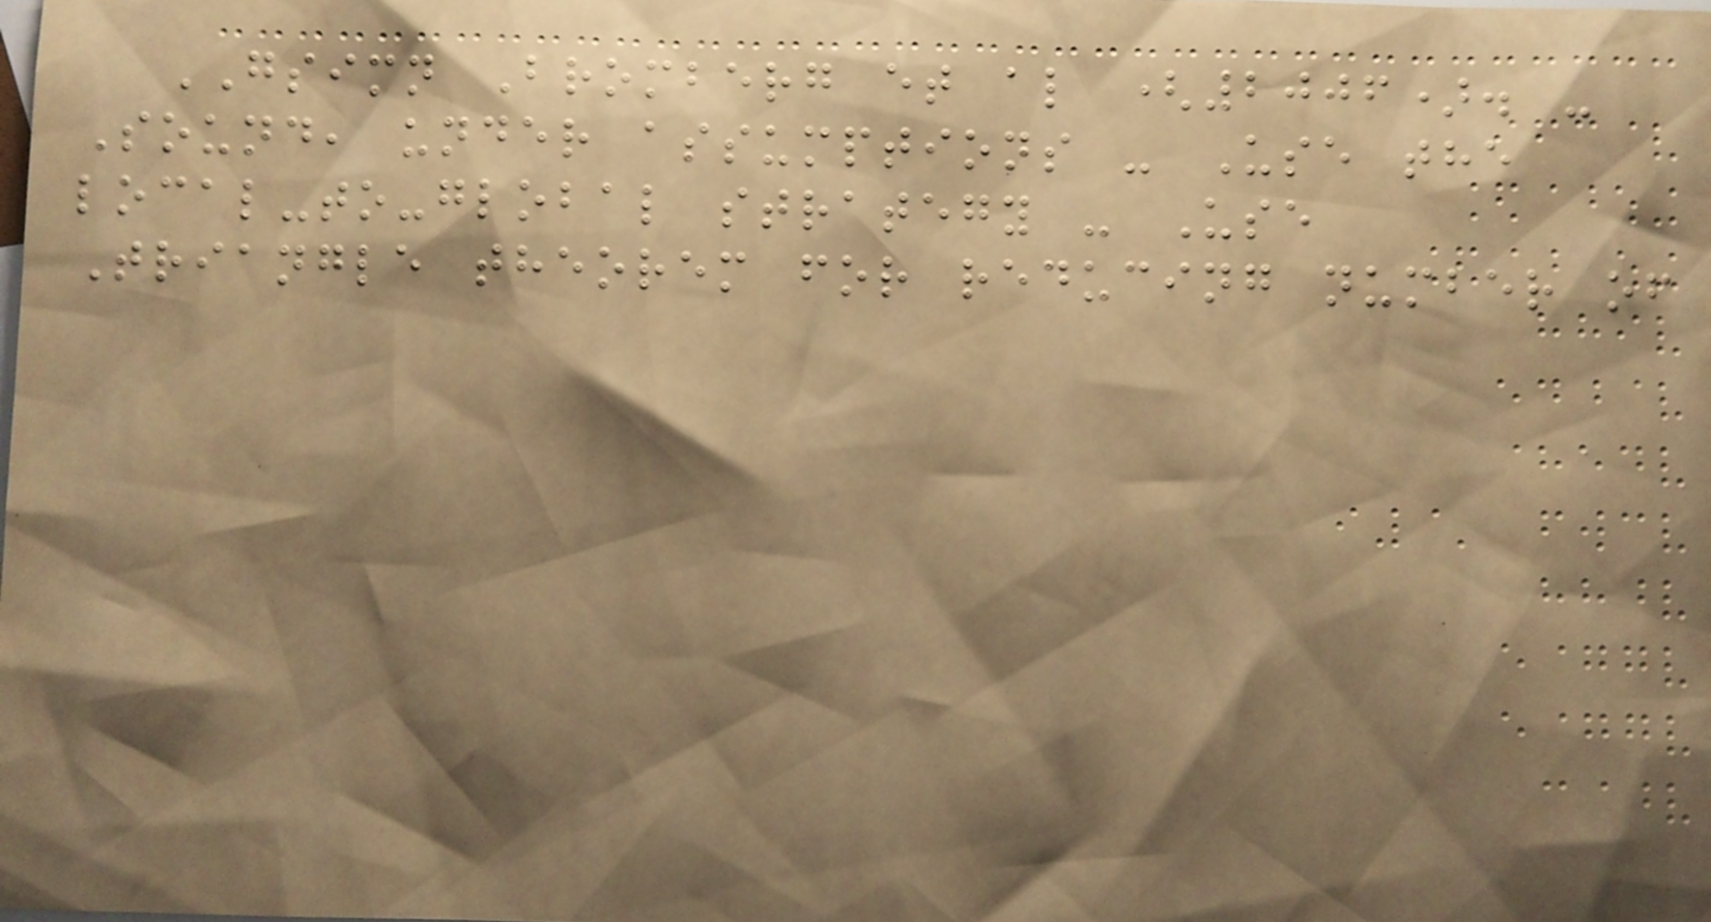GSIMN Bromberg et al (2006). -
Sound, under assumptions - Use the
local-to-global strategy - Use
Triangle theorem for reducing number of
